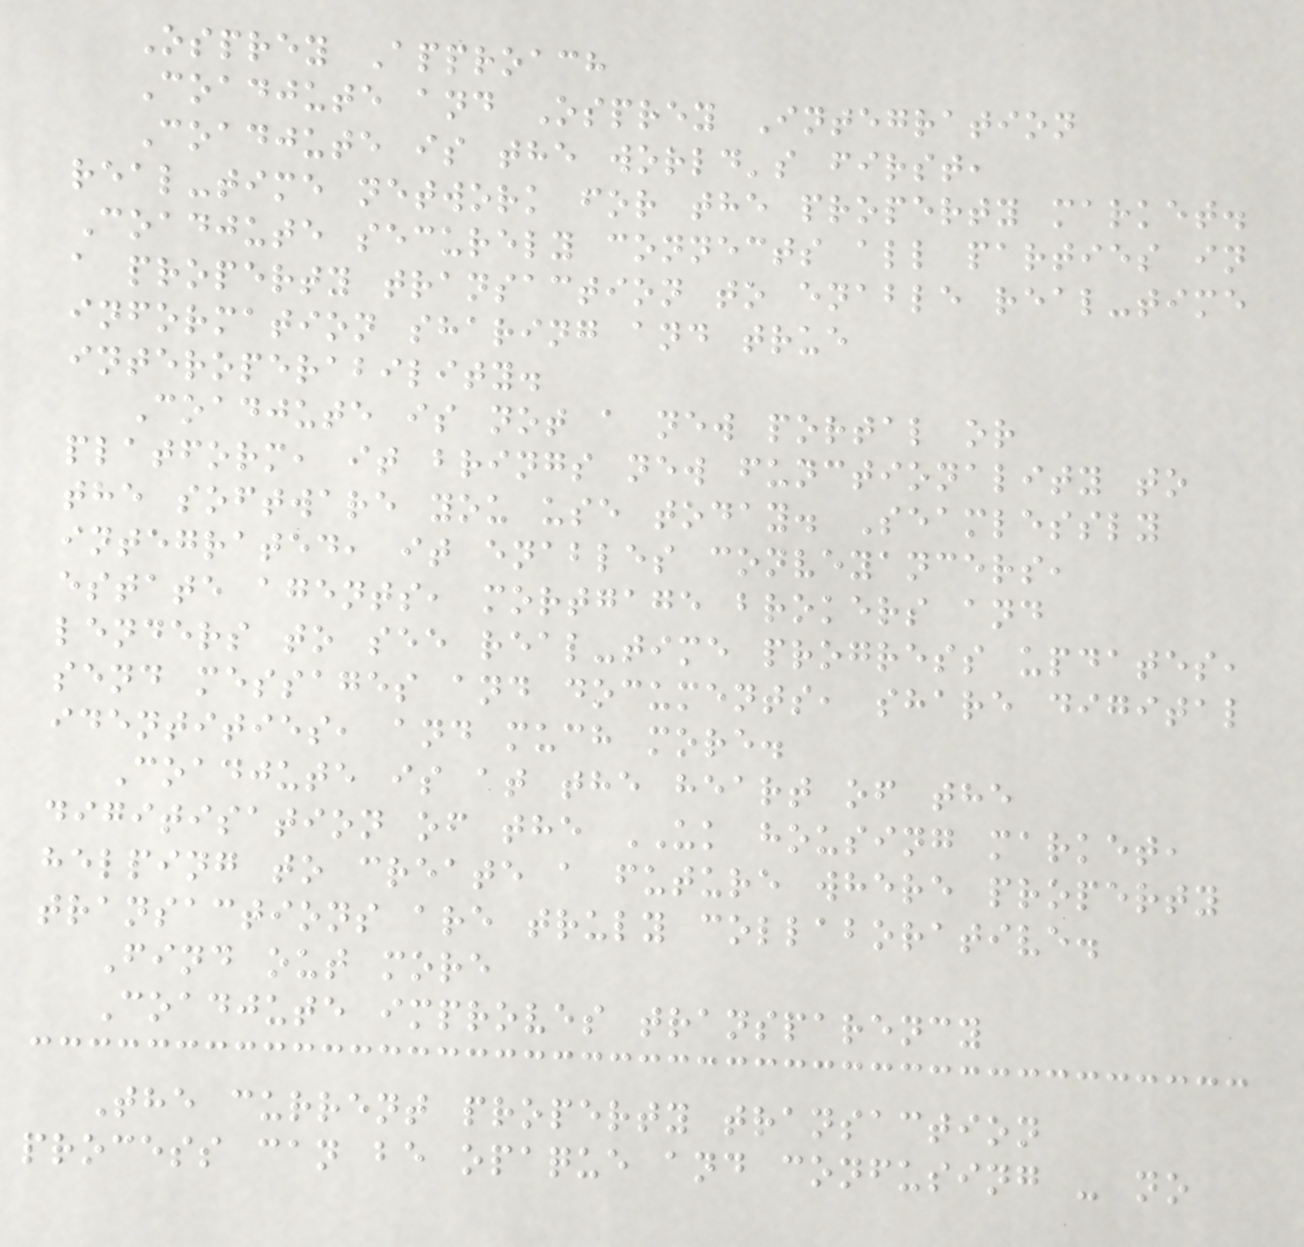Osprey Approach
Coadjute and Osprey Integration
Coadjute is the world's first,
real-time network for the property market.
Coadjute securely connects all parties in
a property transaction to enable real-time
information sharing and true
interoperability.
Coadjute is not a new portal or
platform, it brings new functionality to
the software you use today. Seamlessly
integrated, it enables conveyancers,
estate agents, mortgage brokers and
lenders to see real-time progress updates,
send messages and documents, share digital
identities, and much more.
Coadjute is at the heart of the
digitisation of the UK housing market,
helping to create a future where property
transactions are truly collaborative.
Find out more
Coadjute improves transparency
The current property transaction
process can be opaque and confusing - no
